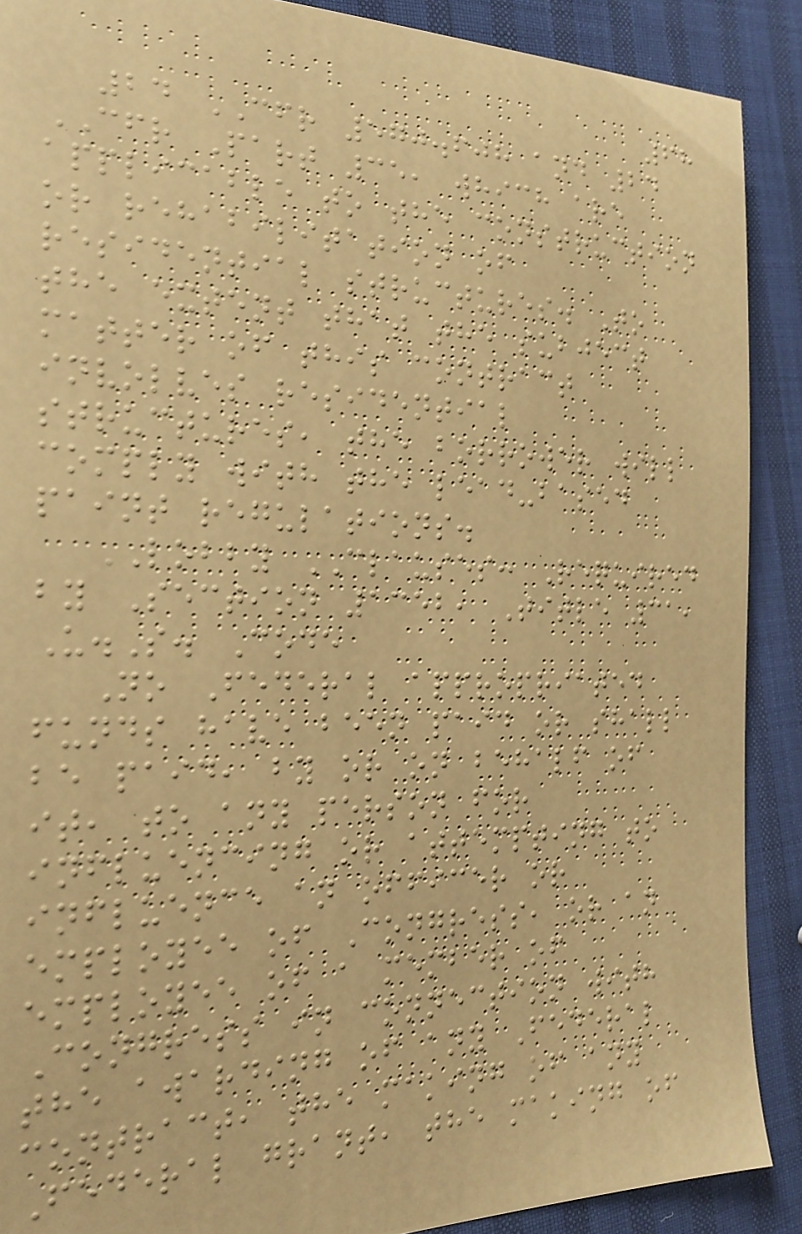68
24 CFR 570.608 and 24
CFR Part 35, which are
applicable to the construction
or rehabilitation of
residential structures. To
the extent that the subject
matter of this contract
involves residential
structures, the borrower will
comply with the lead-based
paint regulations.
LOBBY CLAUSES: Required
by Section 1352, Title 31,
U.S. Code
No Federal appropriated
funds have been paid or shall
be paid, by or on behalf of
it, to any person for
influencing or attempting to
influence an officer or
employee of Congress, or an
employee of a member of
Congress in connection with
the awarding of any Federal
contract, the making of any
Federal grant, the making of
